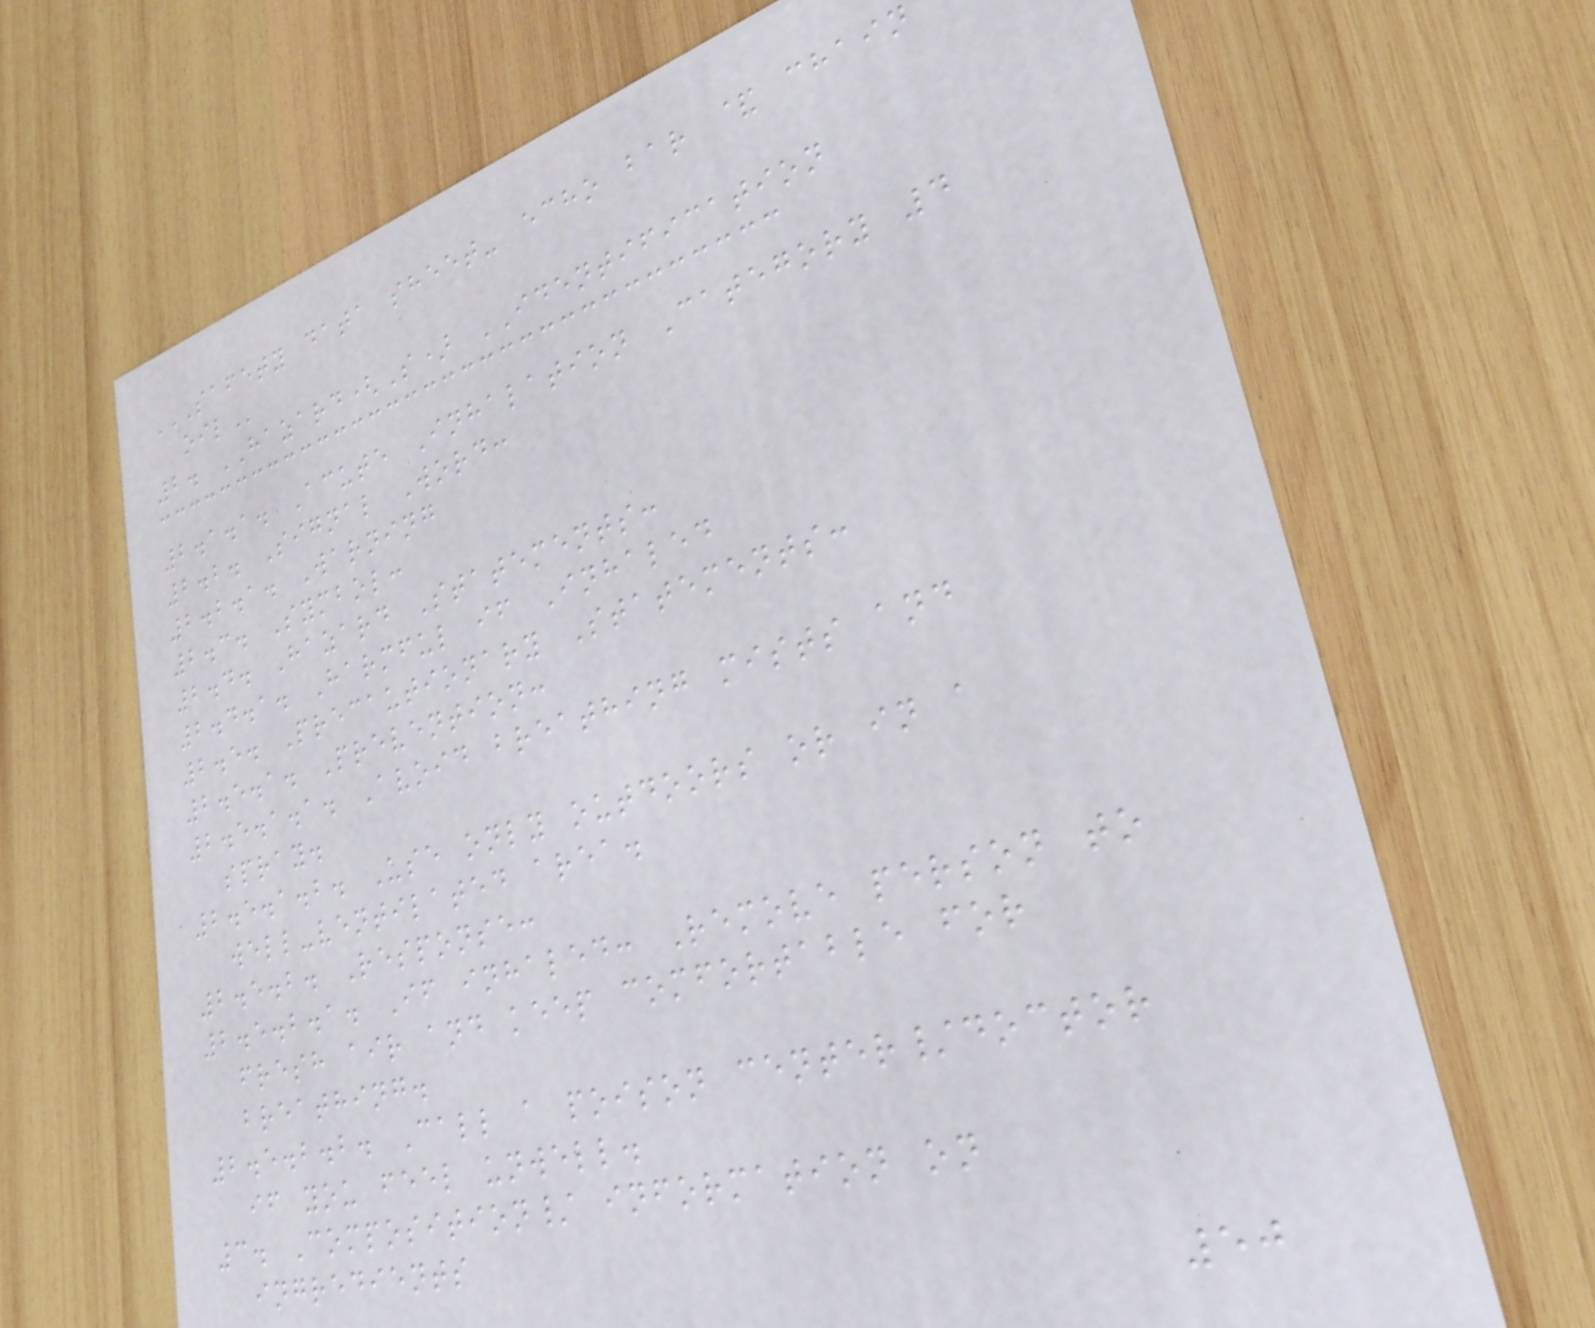SAFETY DATA SHEET- ECHO BAR & CHAIN
OIL
2. HAZARD(S) IDENTIFICATION
2.1.1. Acute Inhalation Category 4
2.2. Signal Word:
2.2.1. Warning
2.3. Symbol:
2.4. Hazard Statements:
2.4.1. Harmful if Inhaled
2.5. Precautionary Statements:
2.5.1. Prevention:
2.5.1.1. Avoid breathing mists and
spray.
2.5.1.2. Use only outdoors or in a
well-ventilated area.
2.5.2. Response:
2.5.2.1. If inhaled: Remove person to
fresh air and keep comfortable for
breathing.
2.5.2.2. Call a poison center/doctor
if you feel unwell.
3. Composition/ information on
ingredients
50
